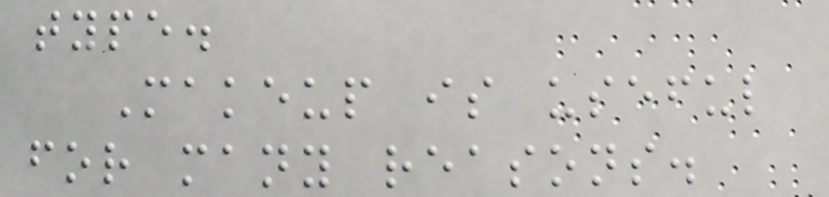type.
Makeup is useful
for many reasons.
